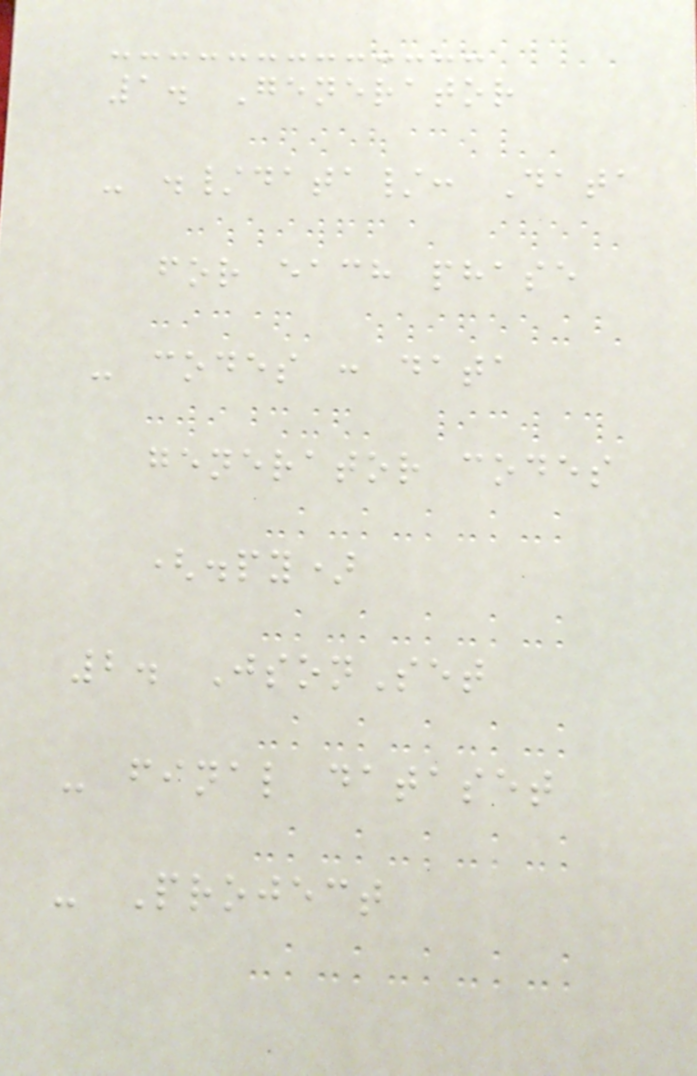1. Generator
- ./data/: Data
for each phase
- codes : data
generator codes
(.py)
2. JsonSet
- final dataset
- Project
